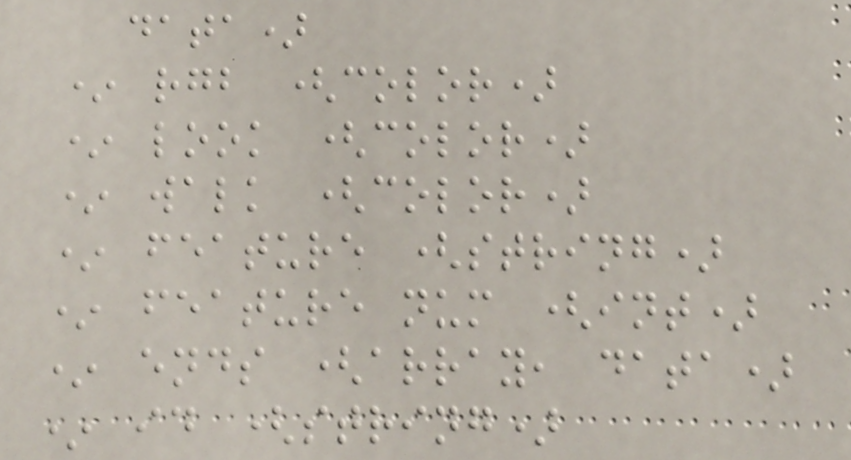data)
* rgb (color)
* look (color)
* walk (color)
* feature (string)
* feature num (int)
* ends (array, data)
* id (string)
